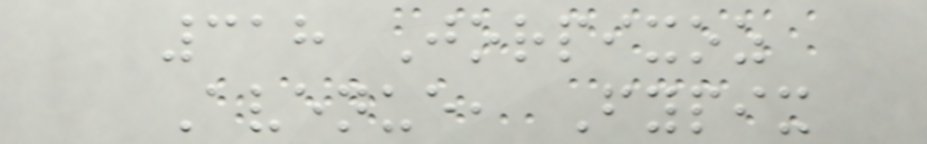318 Jorpixoz
Avenue, Fypix
